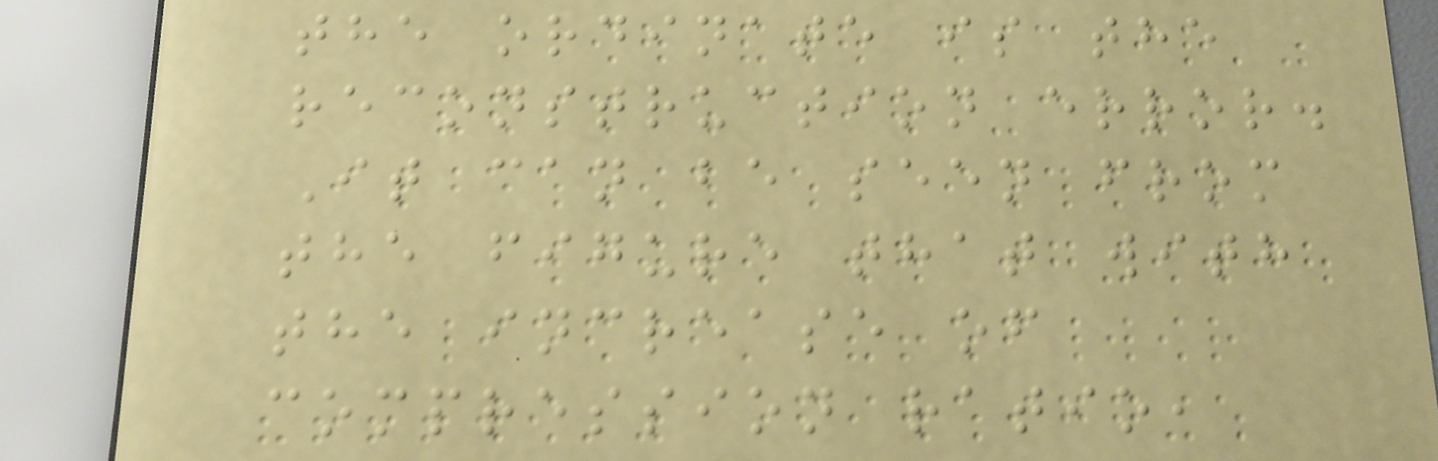the ordinate is the
reconstruction error.
It can be seen from
the figure that with
the increase of
compression ratio,
